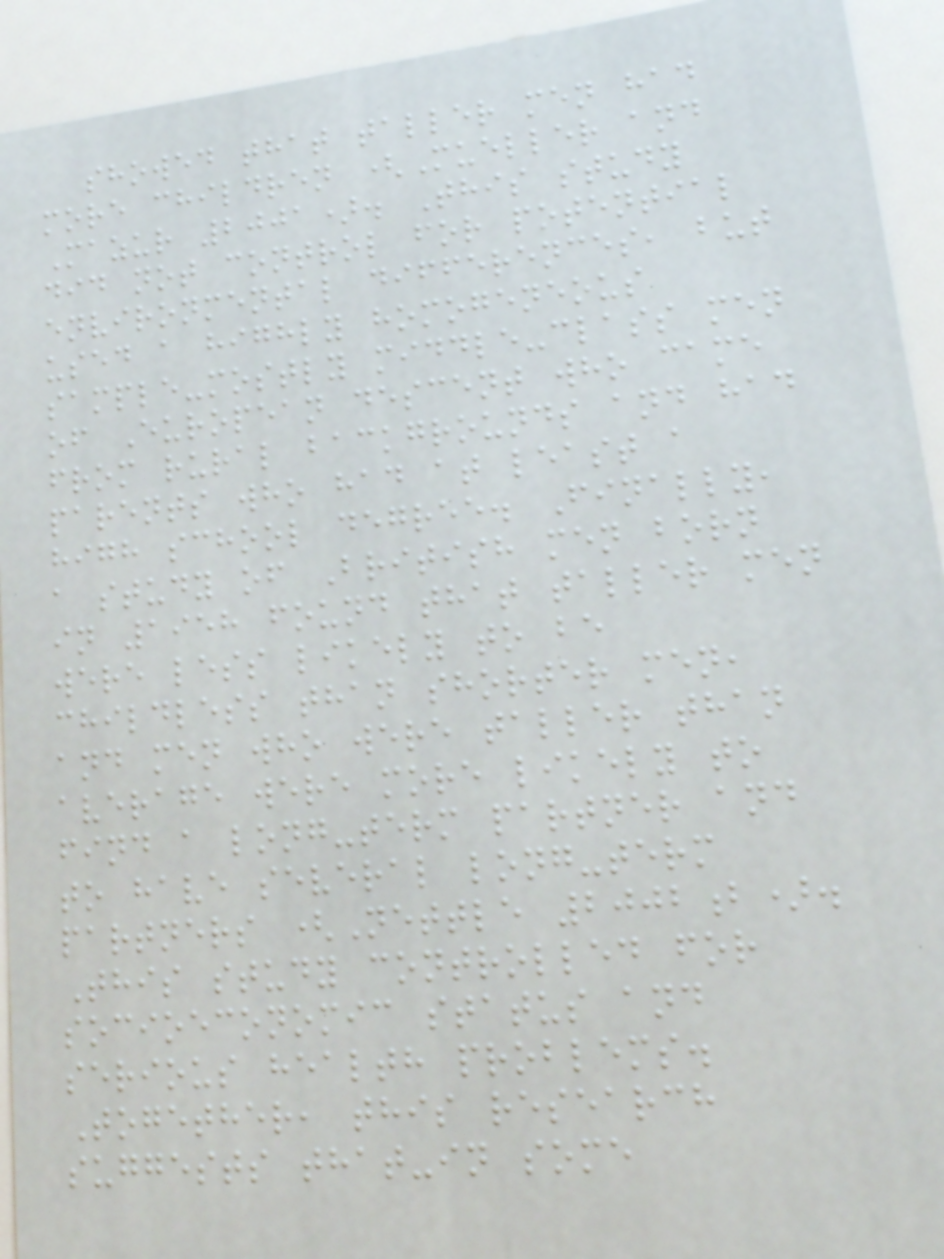showed that taller men had
more children (Mueller and
Mazur 2001). This study
did not control for potential
environmental differences, but
used a highly homogeneous
sample-mostly middle-class men
of European descent who came
from rural backgrounds and had
parents who had at least a
high school degree. Finally,
a study of British men born
in 1958 found that taller men
were less likely to be
childless than shorter men,
and men who were taller than
average were more likely to
find a long-term partner and
to have several long-term
partners (Nettle 2002b).
This study controlled for
socioeconomic status and
serious health problems.
Together, this research
suggests that-in some
